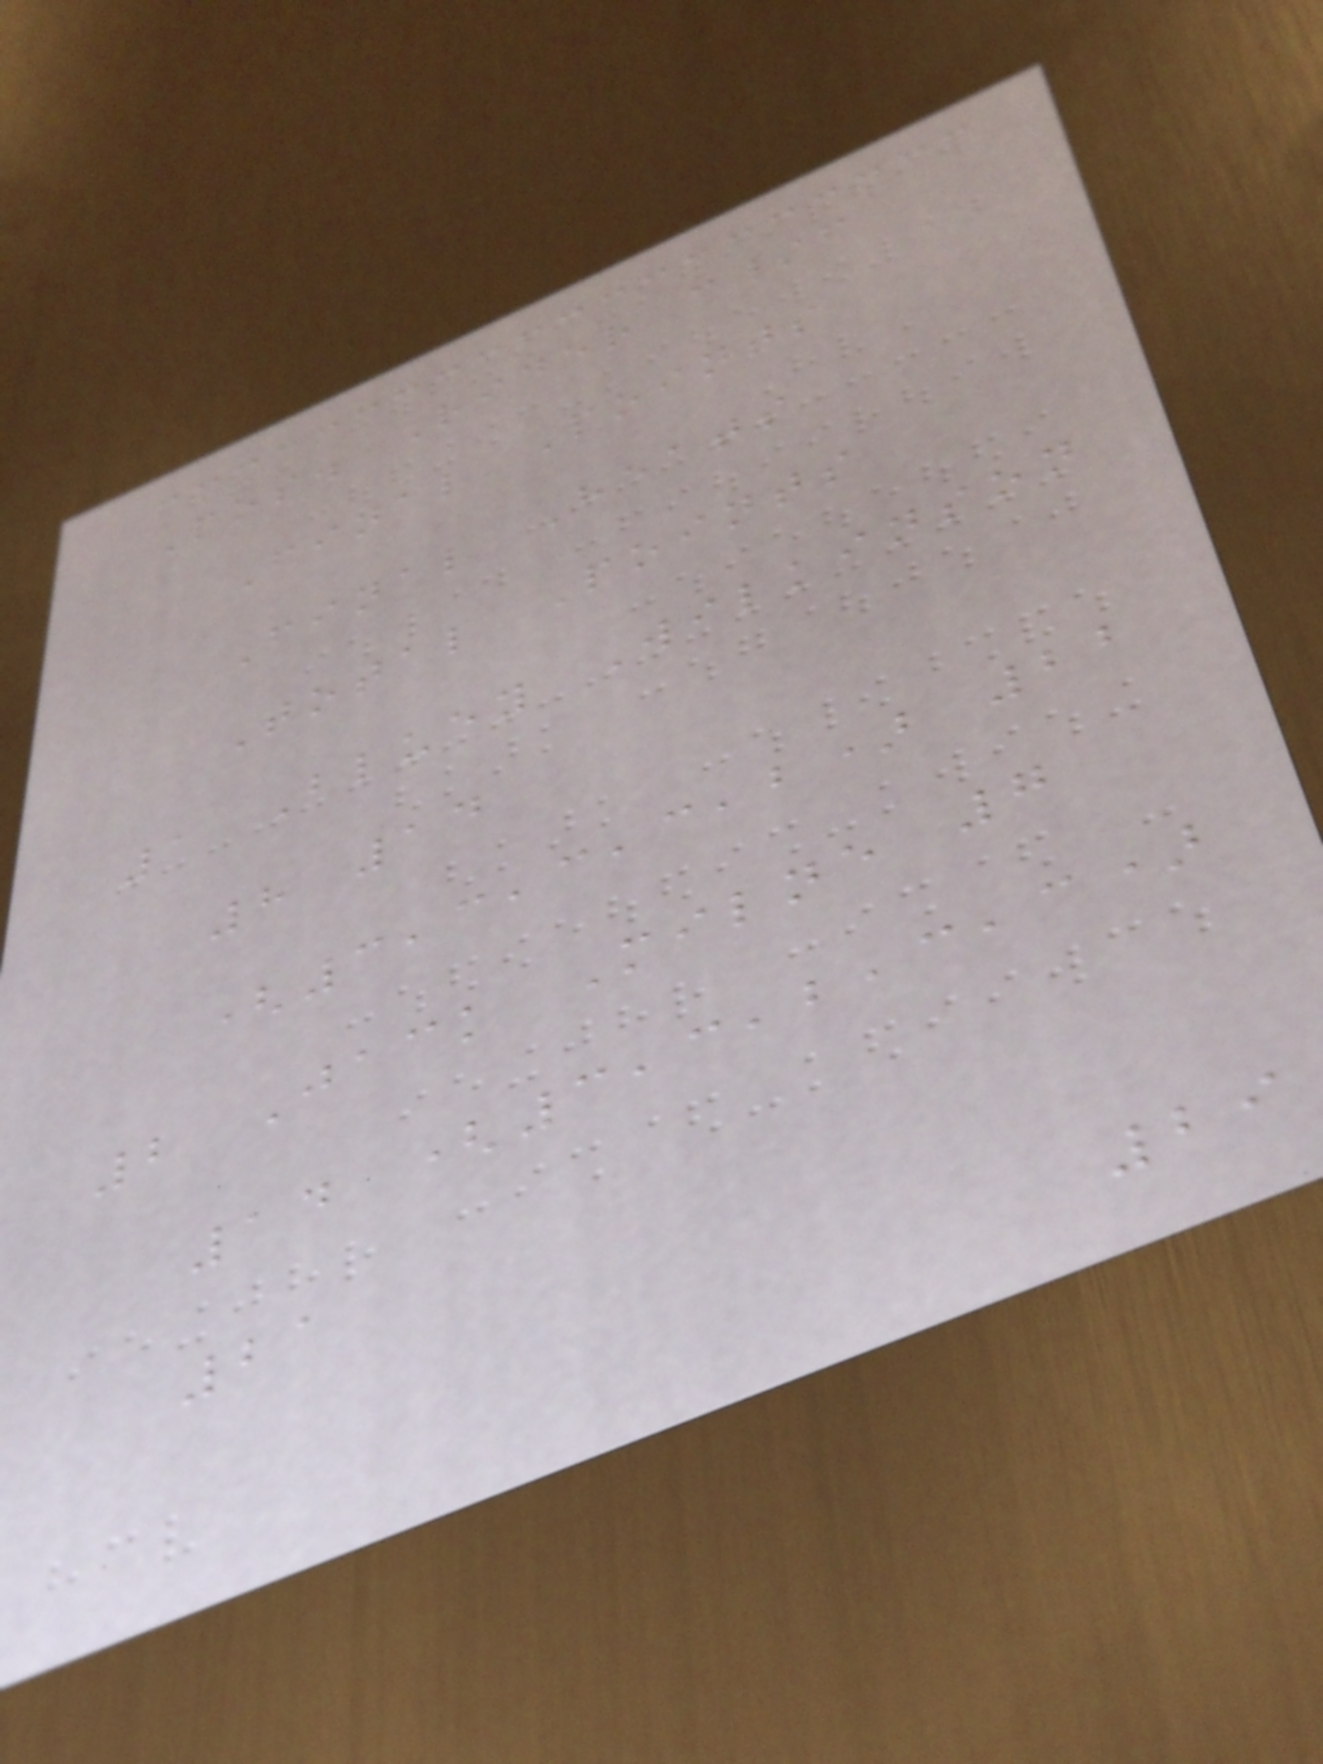Pos. Rider c/f
Final Points
Final Heats
Total Points
1 Bluey Wilkinson
8 14
(3,3,3,3,2) 22
2 Jack Milne 7
14 (3,3,2,3,3)
21
29
